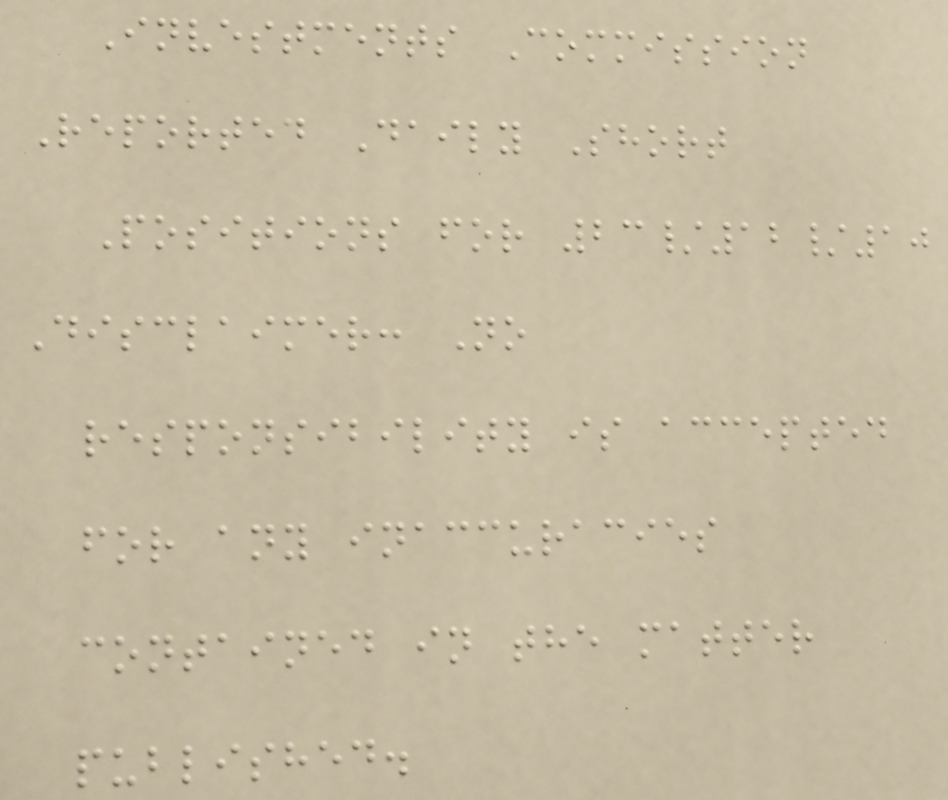Investments Commission
Reported Daily Short
Positions for 23/12/10
Disclaimer: No
responsibility is accepted
for any inaccuracies
contained in the matter
published.
